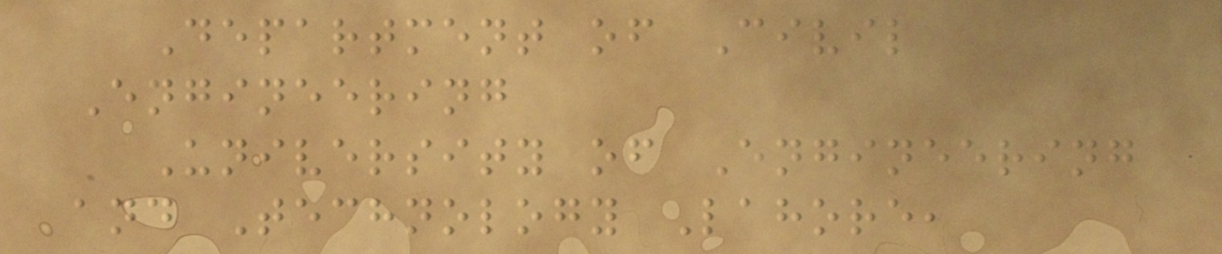Department of Civil
Engineering
University of Engineering
and Technology Lahore,
